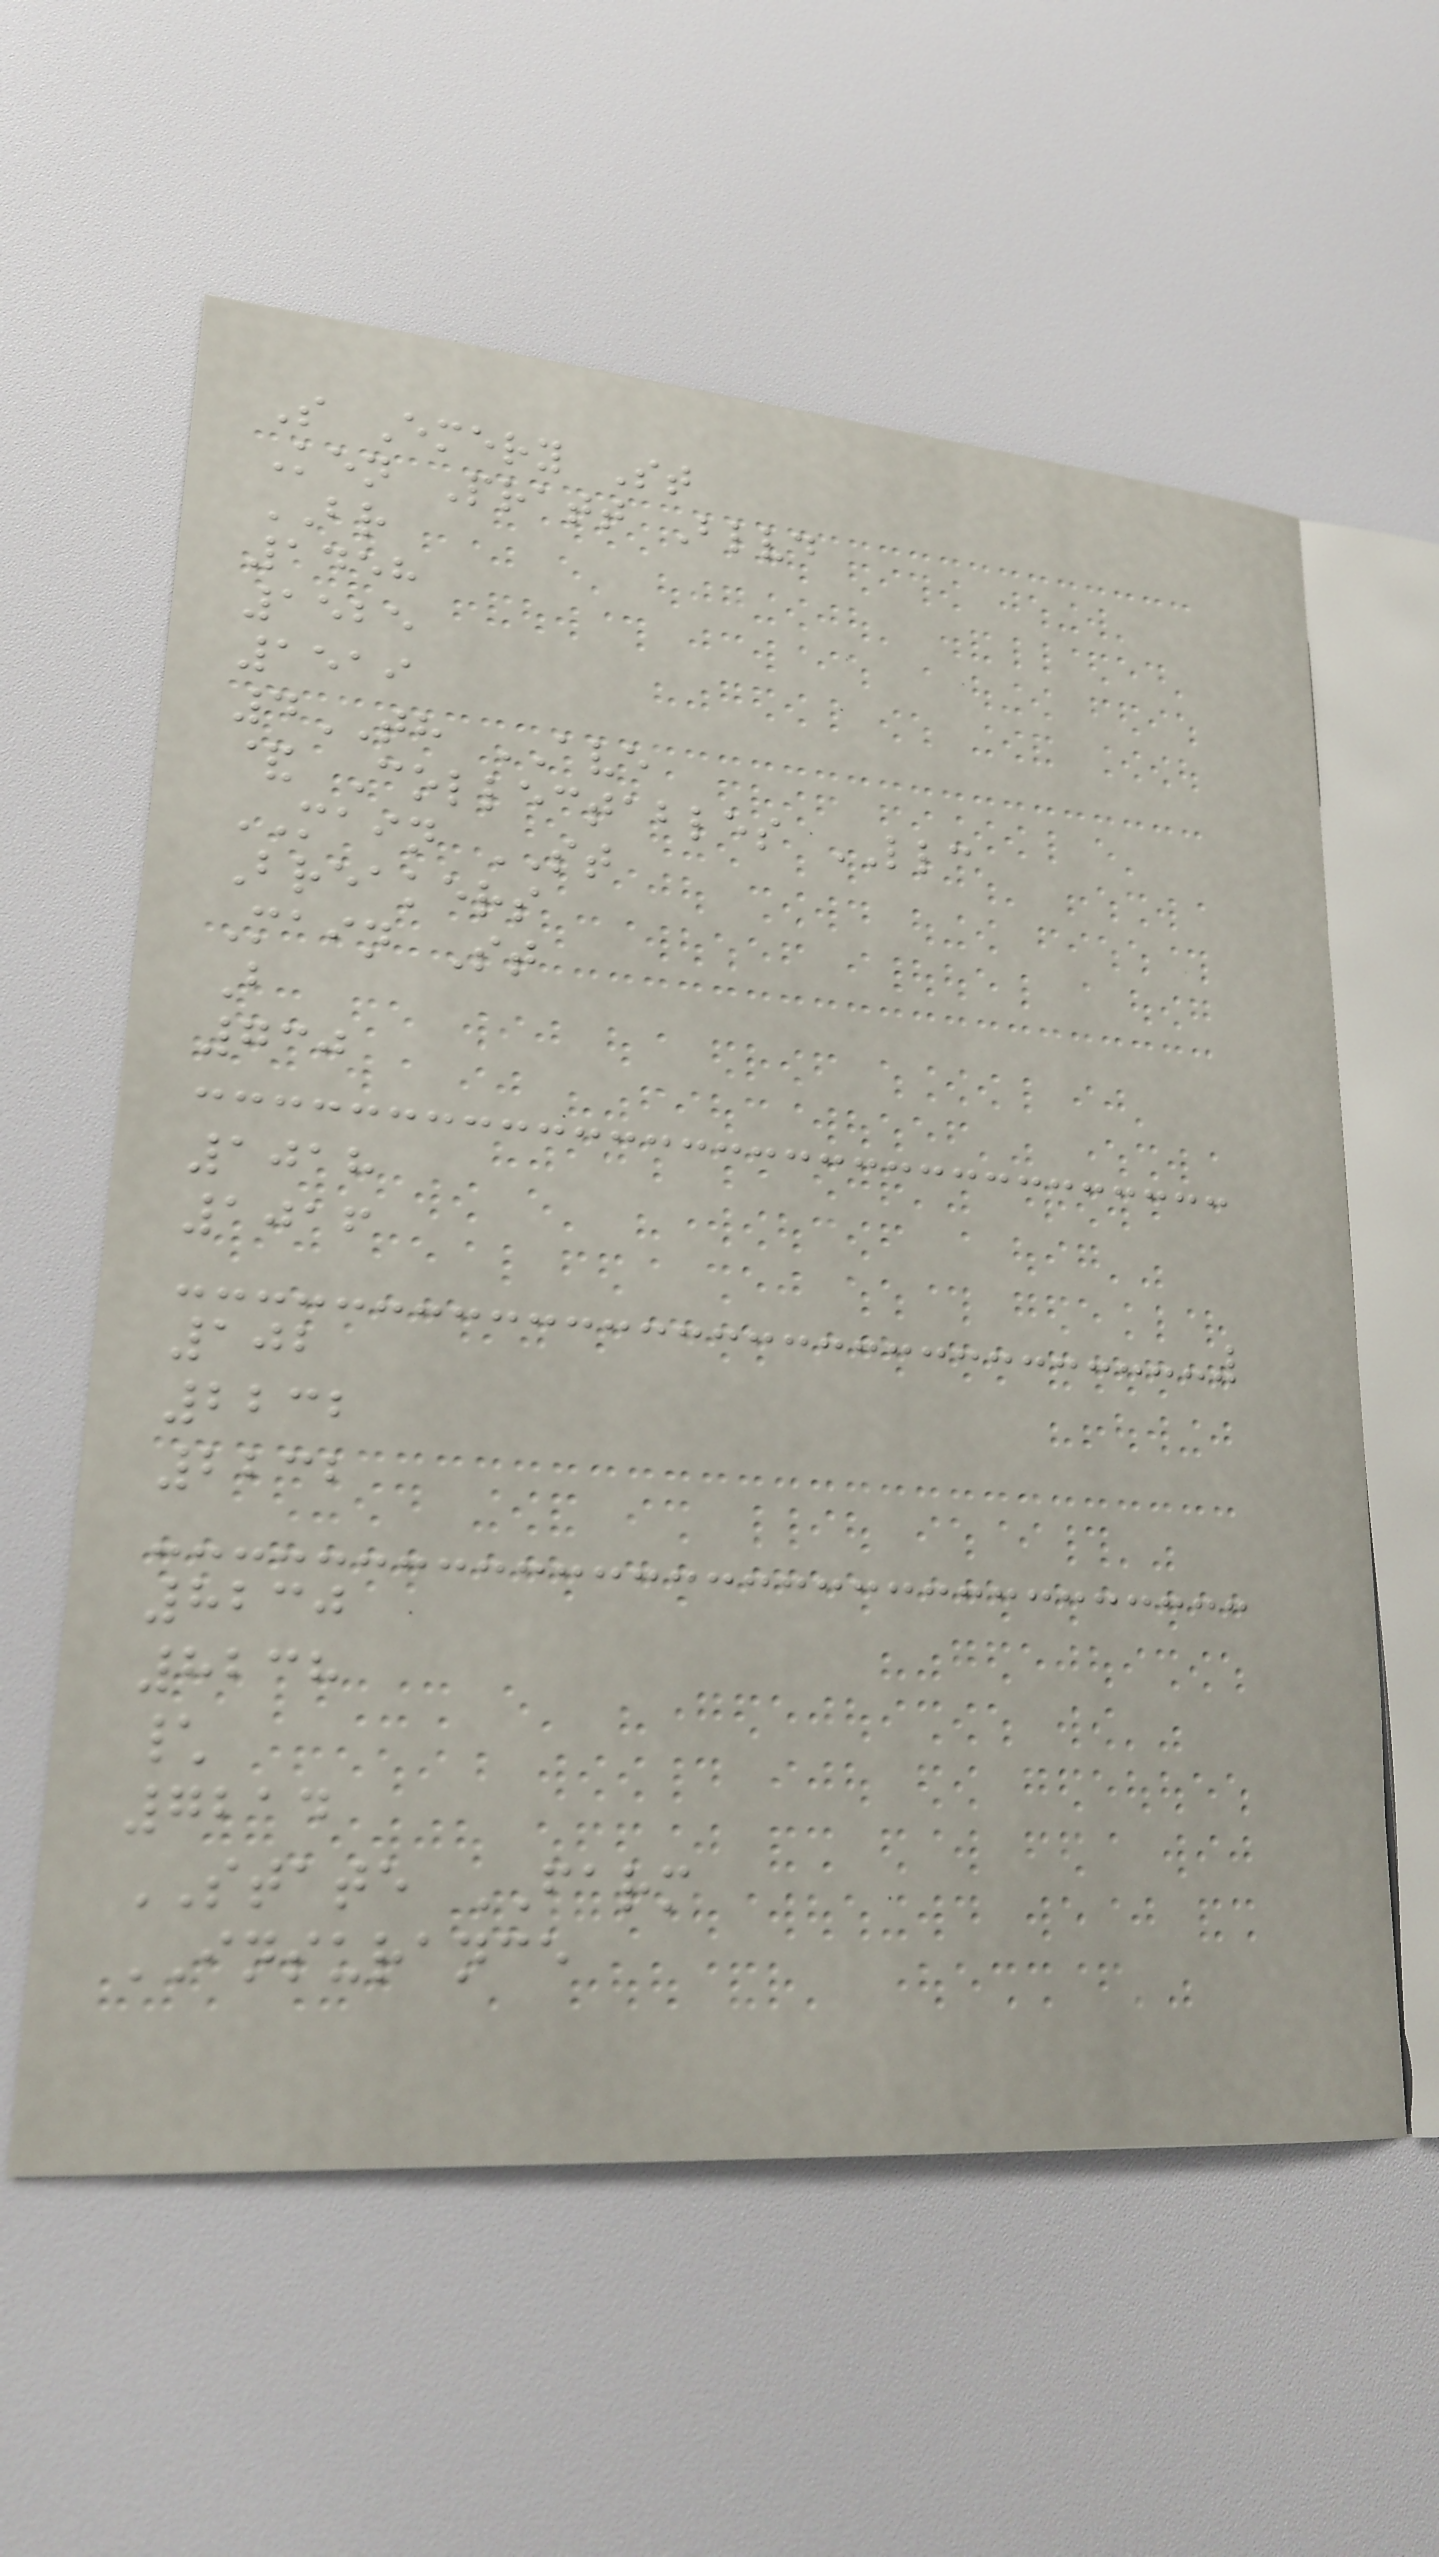S Emery St
Ken Pratt Blvd
BR
1458
1525
1519
4TH AVE
& Collectables LLC
MAIN ST
Breakers
Main St
B
730
1018
1016
102
2232
2232
8230
8238
\
7214
STATE FARM
INSURANCE
